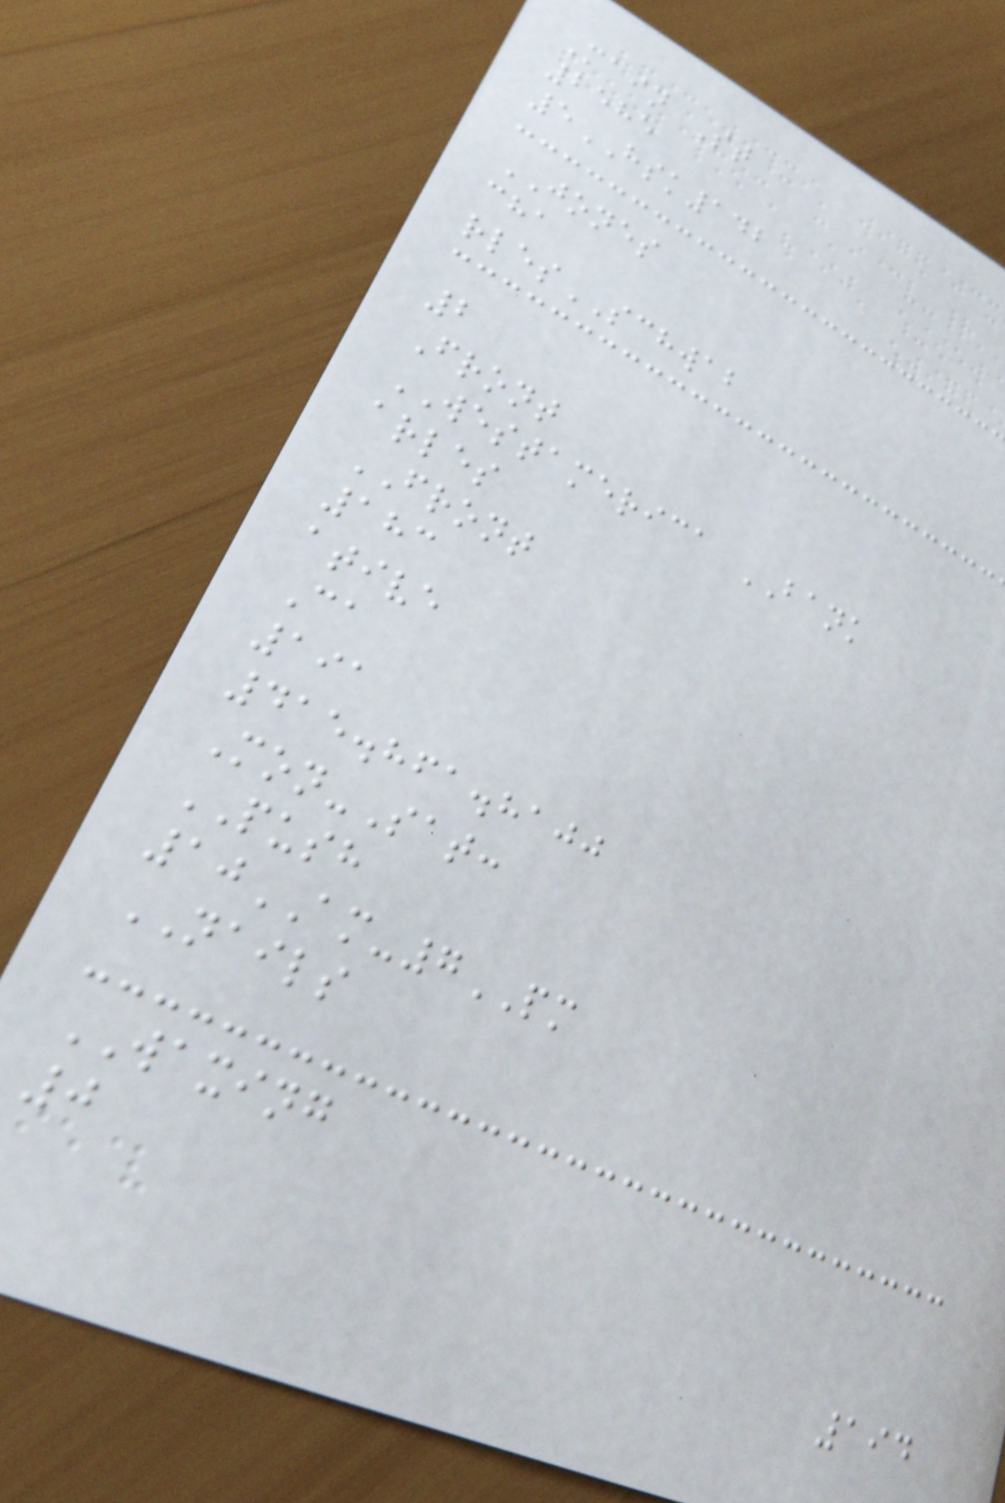Main St
2585
5HSK142
JONES
cha
rlesSCHWAB
2
Front
WESTAMERICA BANK
arles
FRONT
183
ative
Ca
191
415.861.8100
Mon-Sat:
PUSH
10AM-7PM
NAILS
WAXING
0
194
